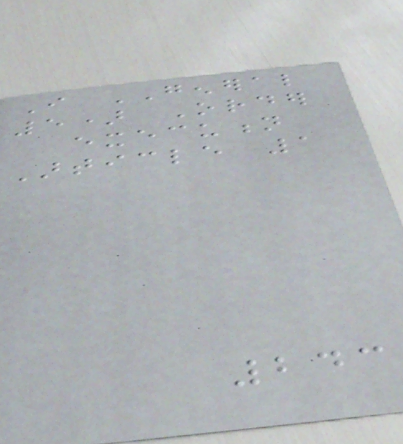I GENERAL
5) Order
execution
Article 1
243
